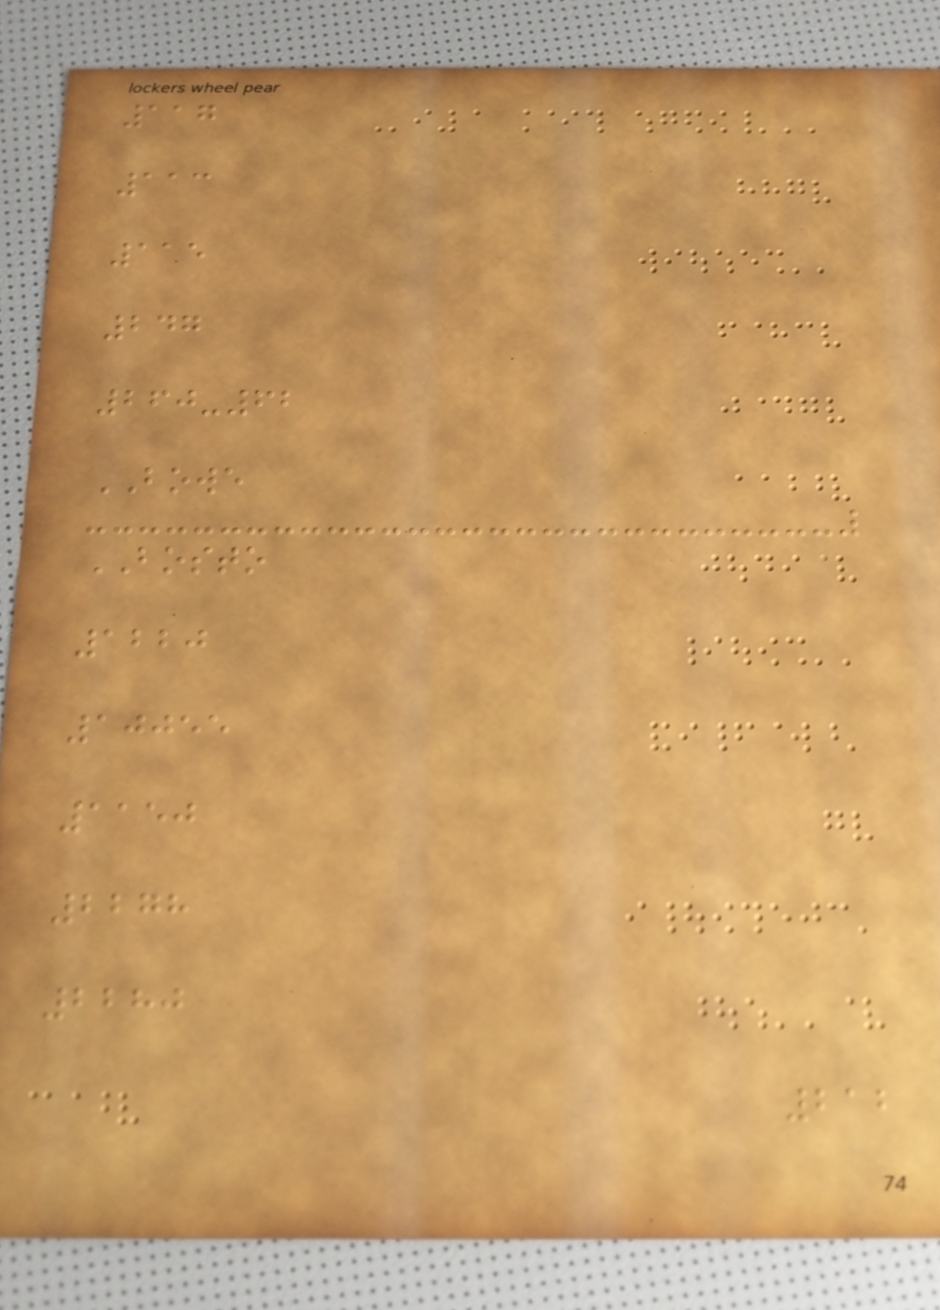117
113
115
247
260-62
BOWE
BOSTO
1220
10055
1150
2278
2280
212
